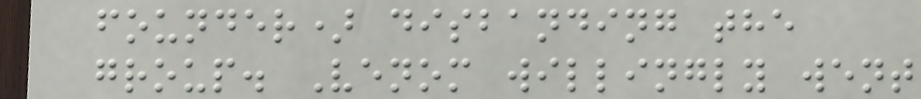founder) disbanding the
group. Venom willingly went
